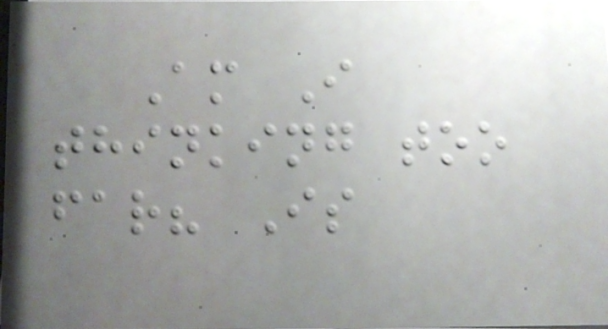Am I
thinking too
far? Is
